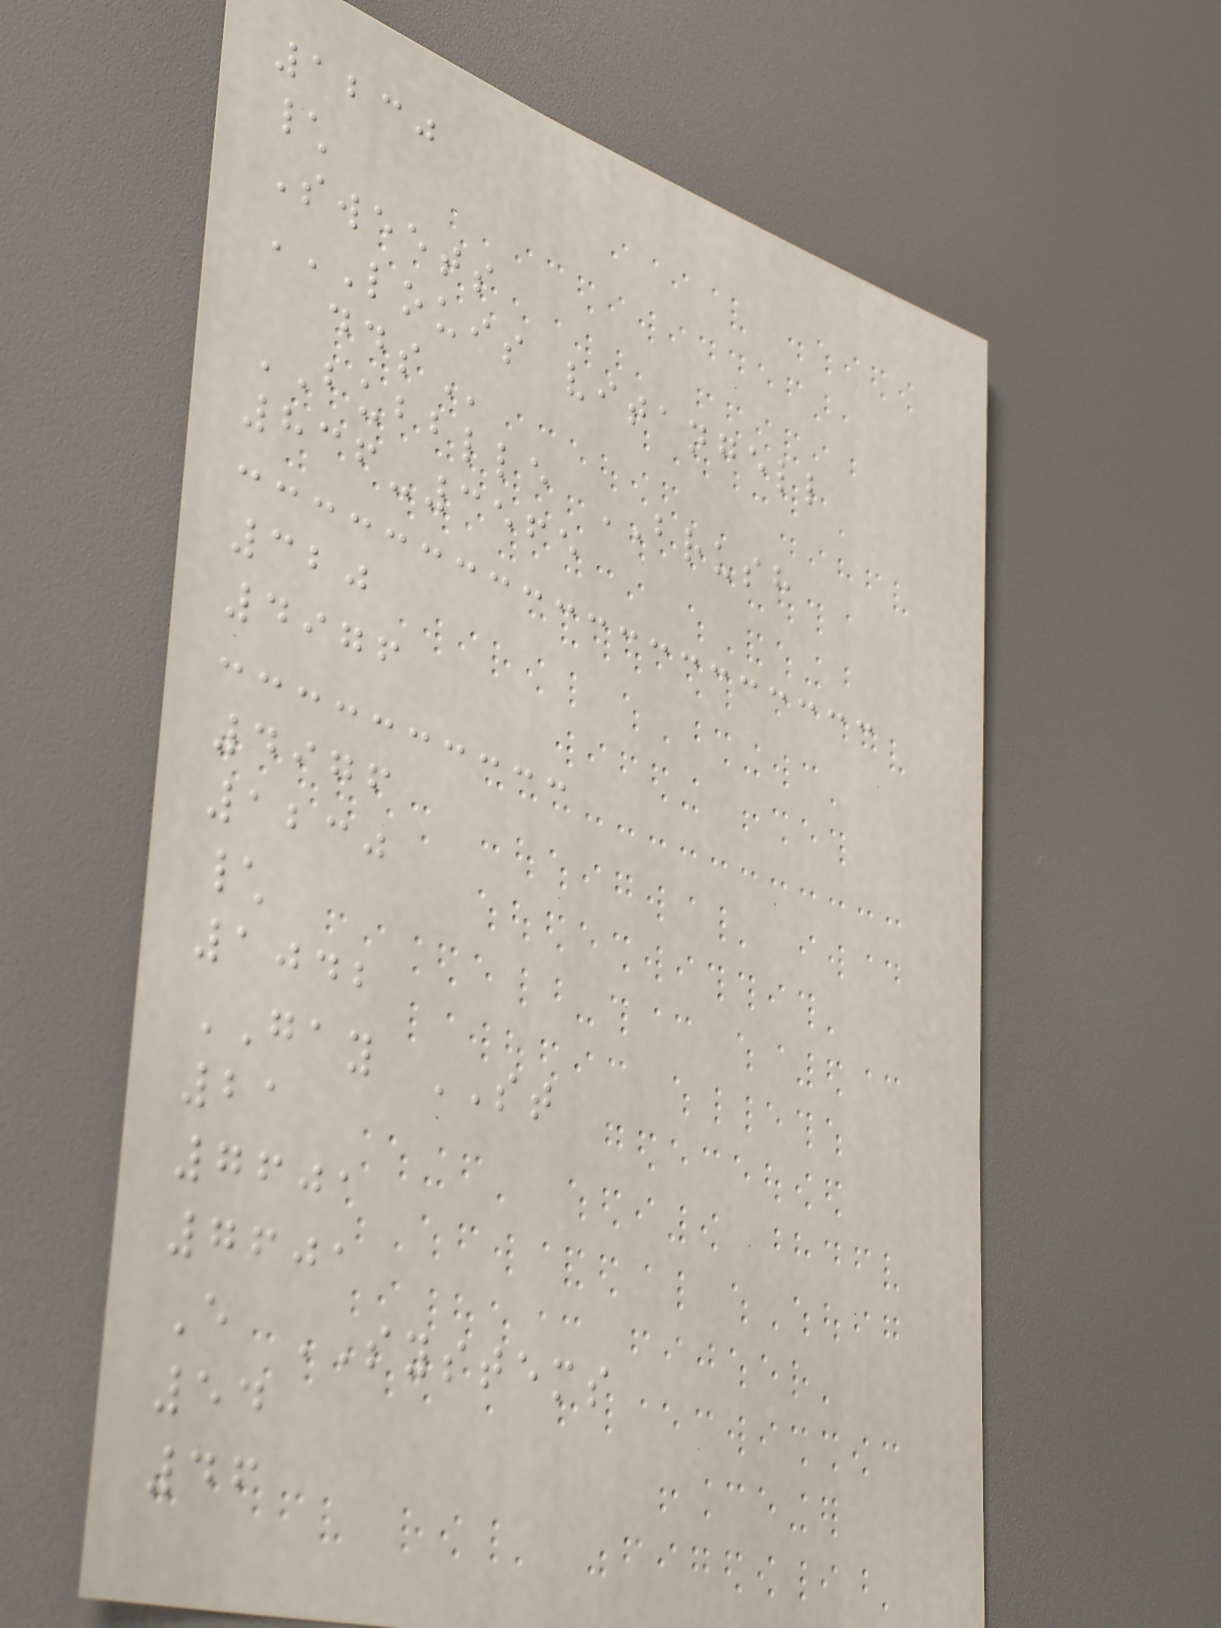1230
\
Sweets
LOUIS VITANGELL
DDS
BUBBLLE BRUSH
836-3565
320
4976
4976
1230
\
1042
GAY ST
21
7601
7601
E SYSTEMS
54
46
